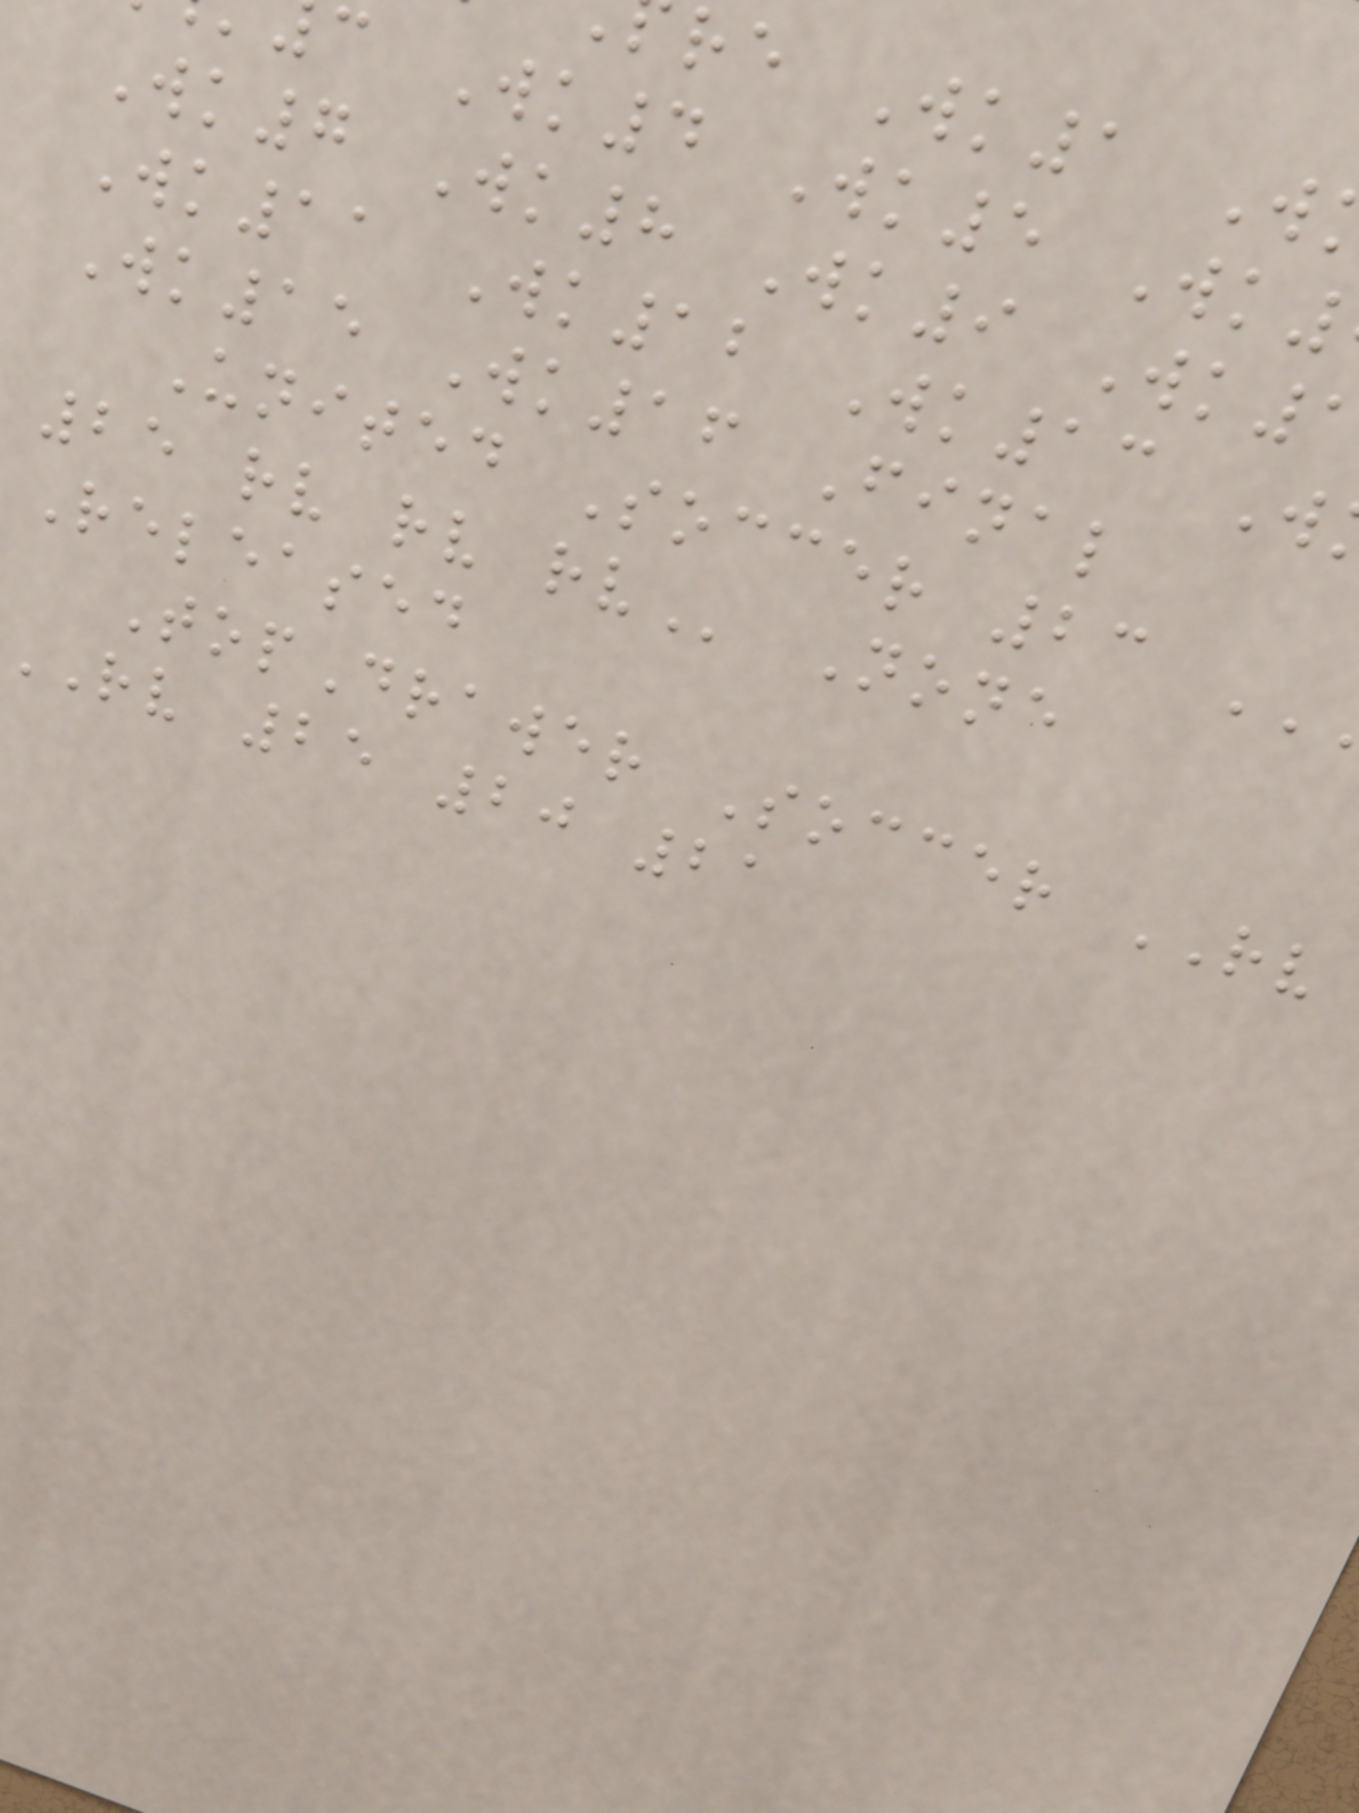re Wk1 W
c Wk4 Wk5 Wk
Wk7 Wk8 Wk9 Wk
Wk11 Wk12 Wk13 W
Wk15 Wk16 Final
United Soccer 23
25 rv rv
Released
TopDrawer Soccer RV
RV 25 20 21
